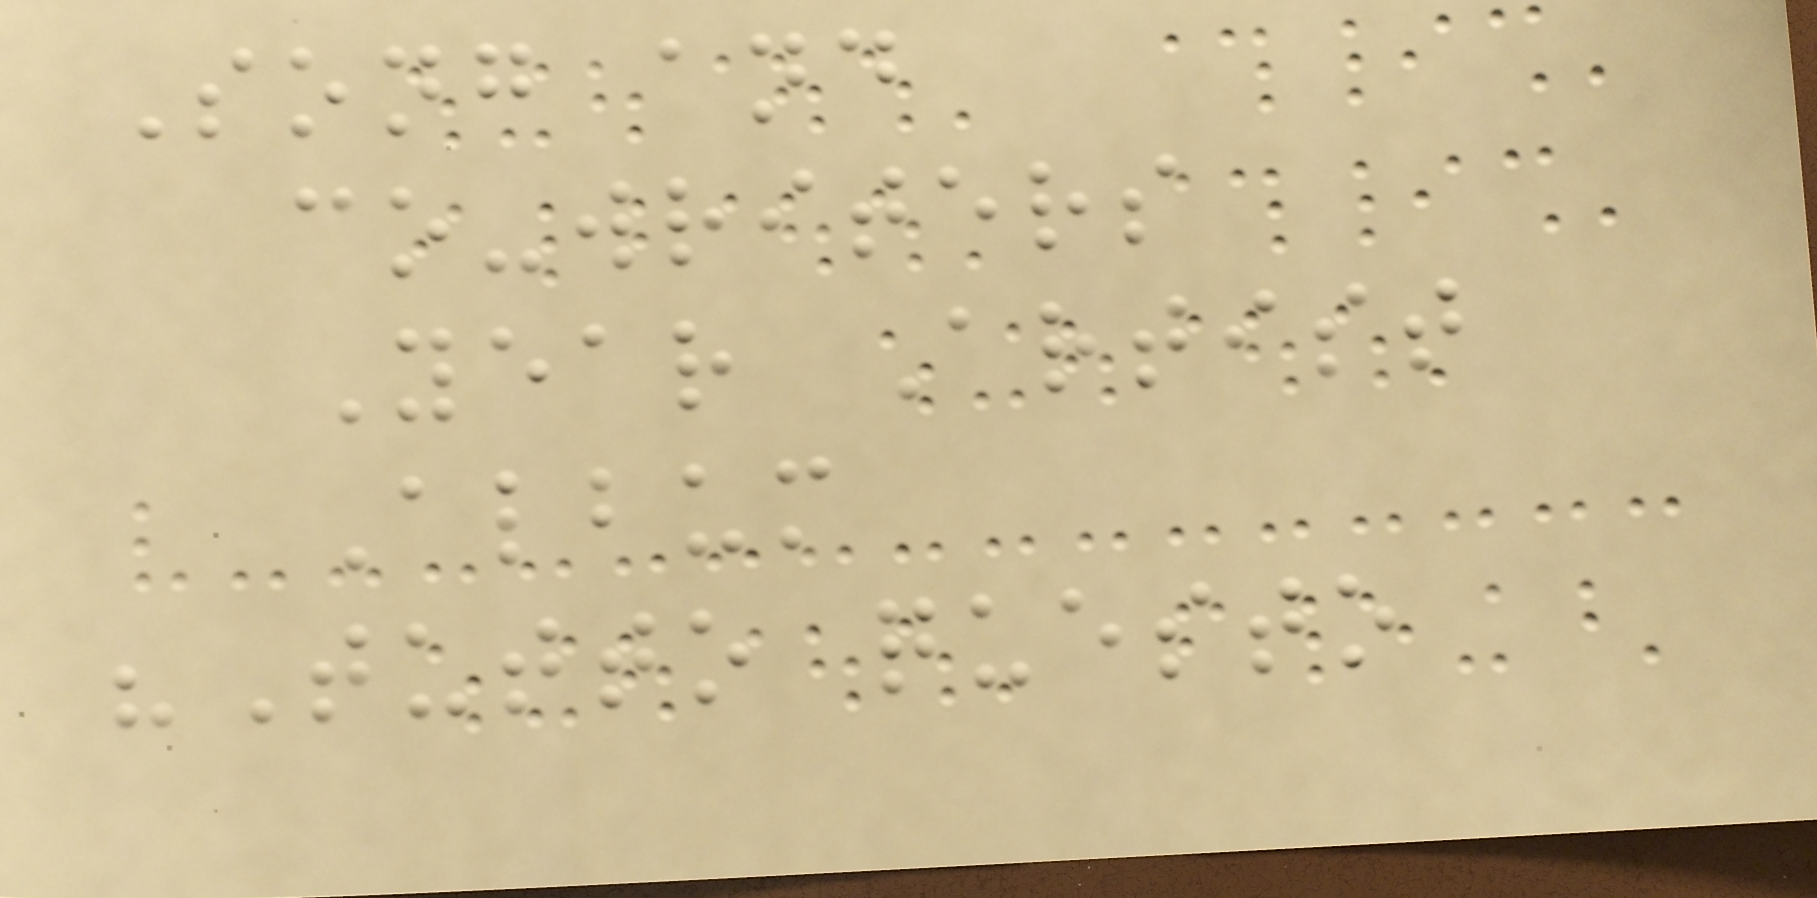Song and
co-writers
Year Artist
Album
"Tutto questo
